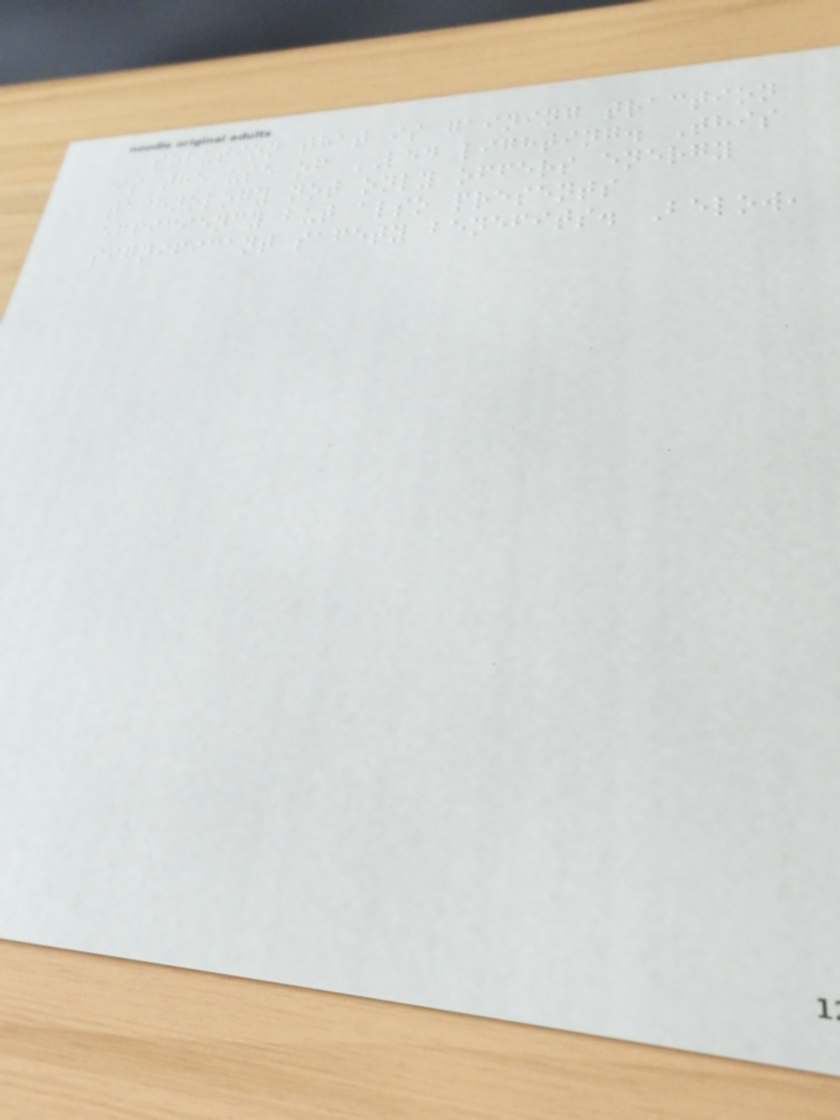solution that is gaining traction
is the use of LED lighting. This
technology not only offers energy
efficiency but also presents
significant safety benefits. Below,
